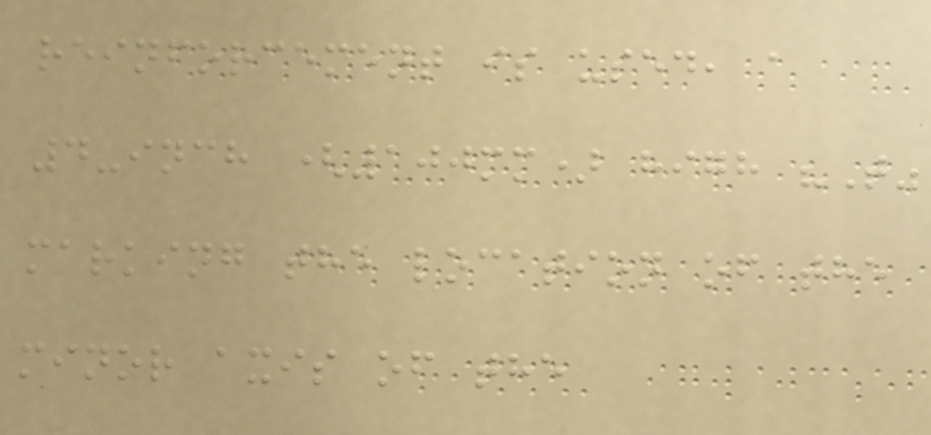reinforcement is used, a
4-inch (100mm) high "T"
marking the location of the
minor axis of the
